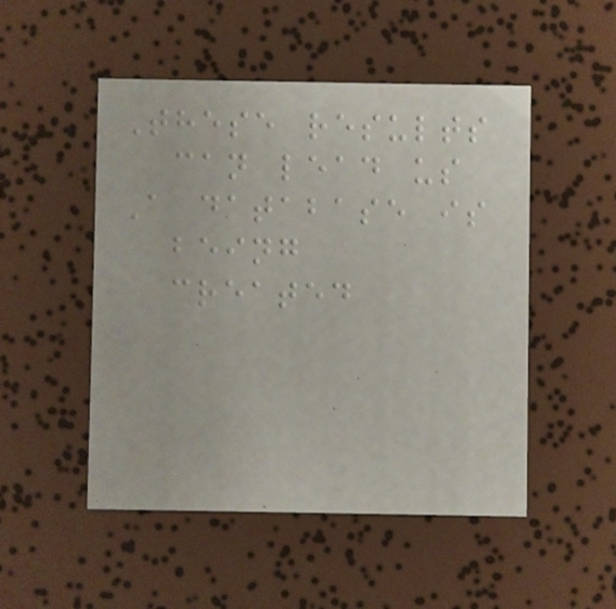These results
can lead us
A database is
being
created
